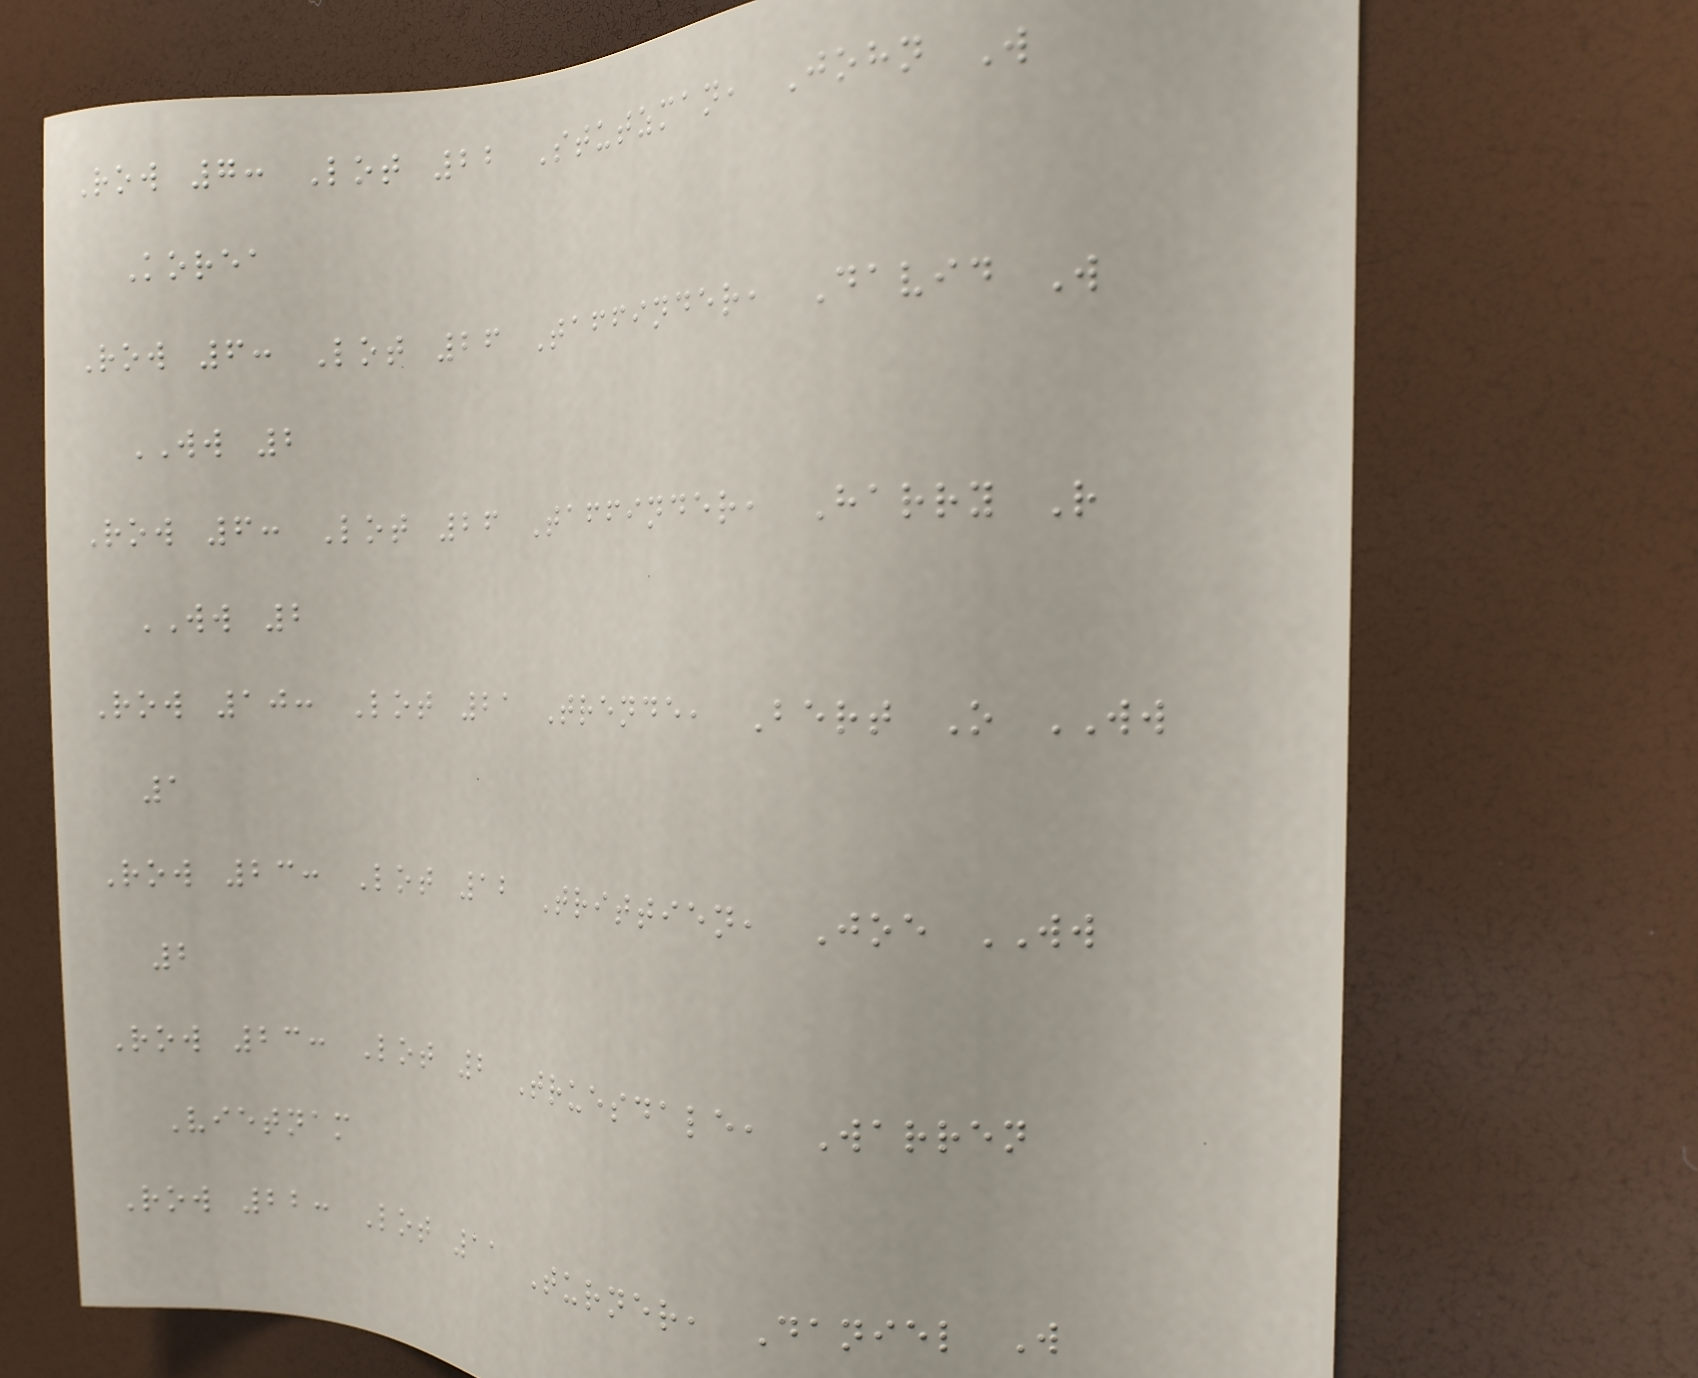Row 7: Lot 22 Stutzman, John W
Korea
Row 6: Lot 26 Taffinder, David W
WW 2
Row 6: Lot 26 Taffinder, Harry R
WW 2
Row 10: Lot 21 Trende, Bert O WW
1
Row 23: Lot 12 Trittien, Joe WW
2
Row 23: Lot 2 Truesdale, Warren
Vietnam
Row 22: Lot 11 Turner, Daniel W
